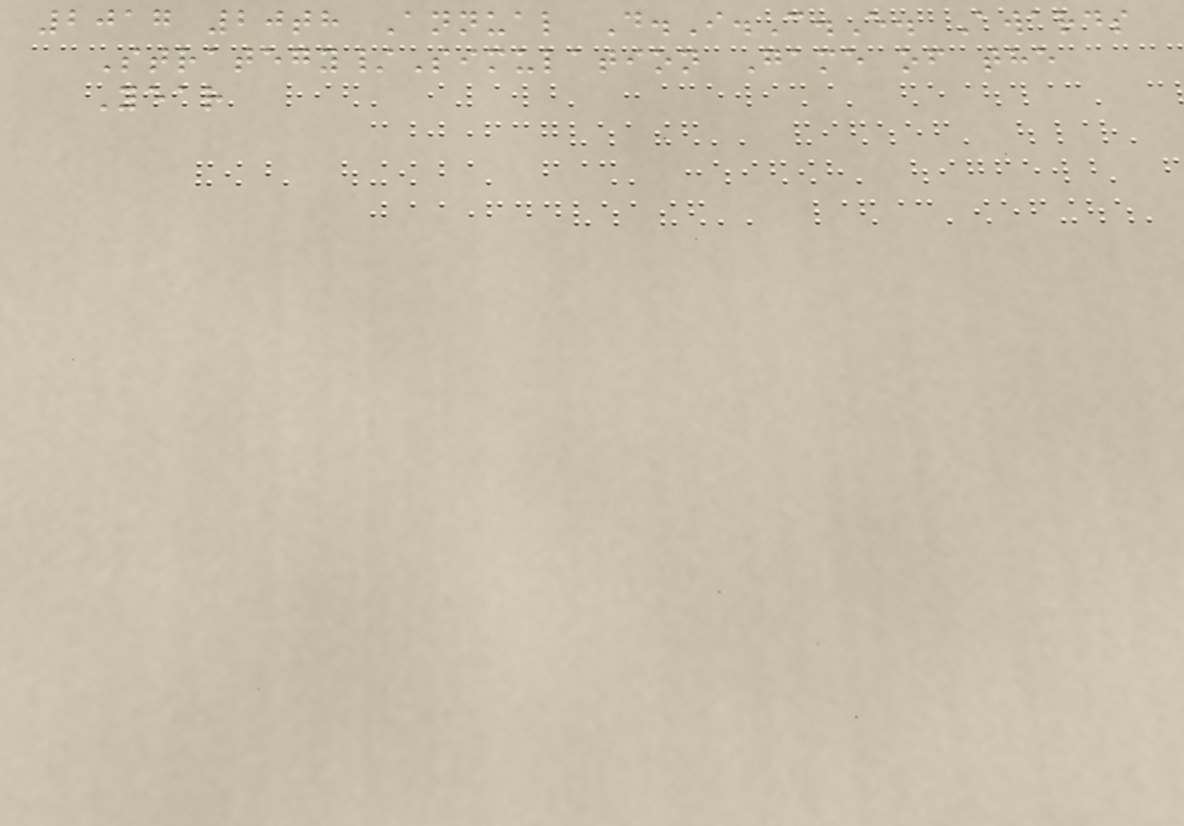2017 20th Annual D.I.C.E. Awards
Strategy/Simulation Game of the
Year
